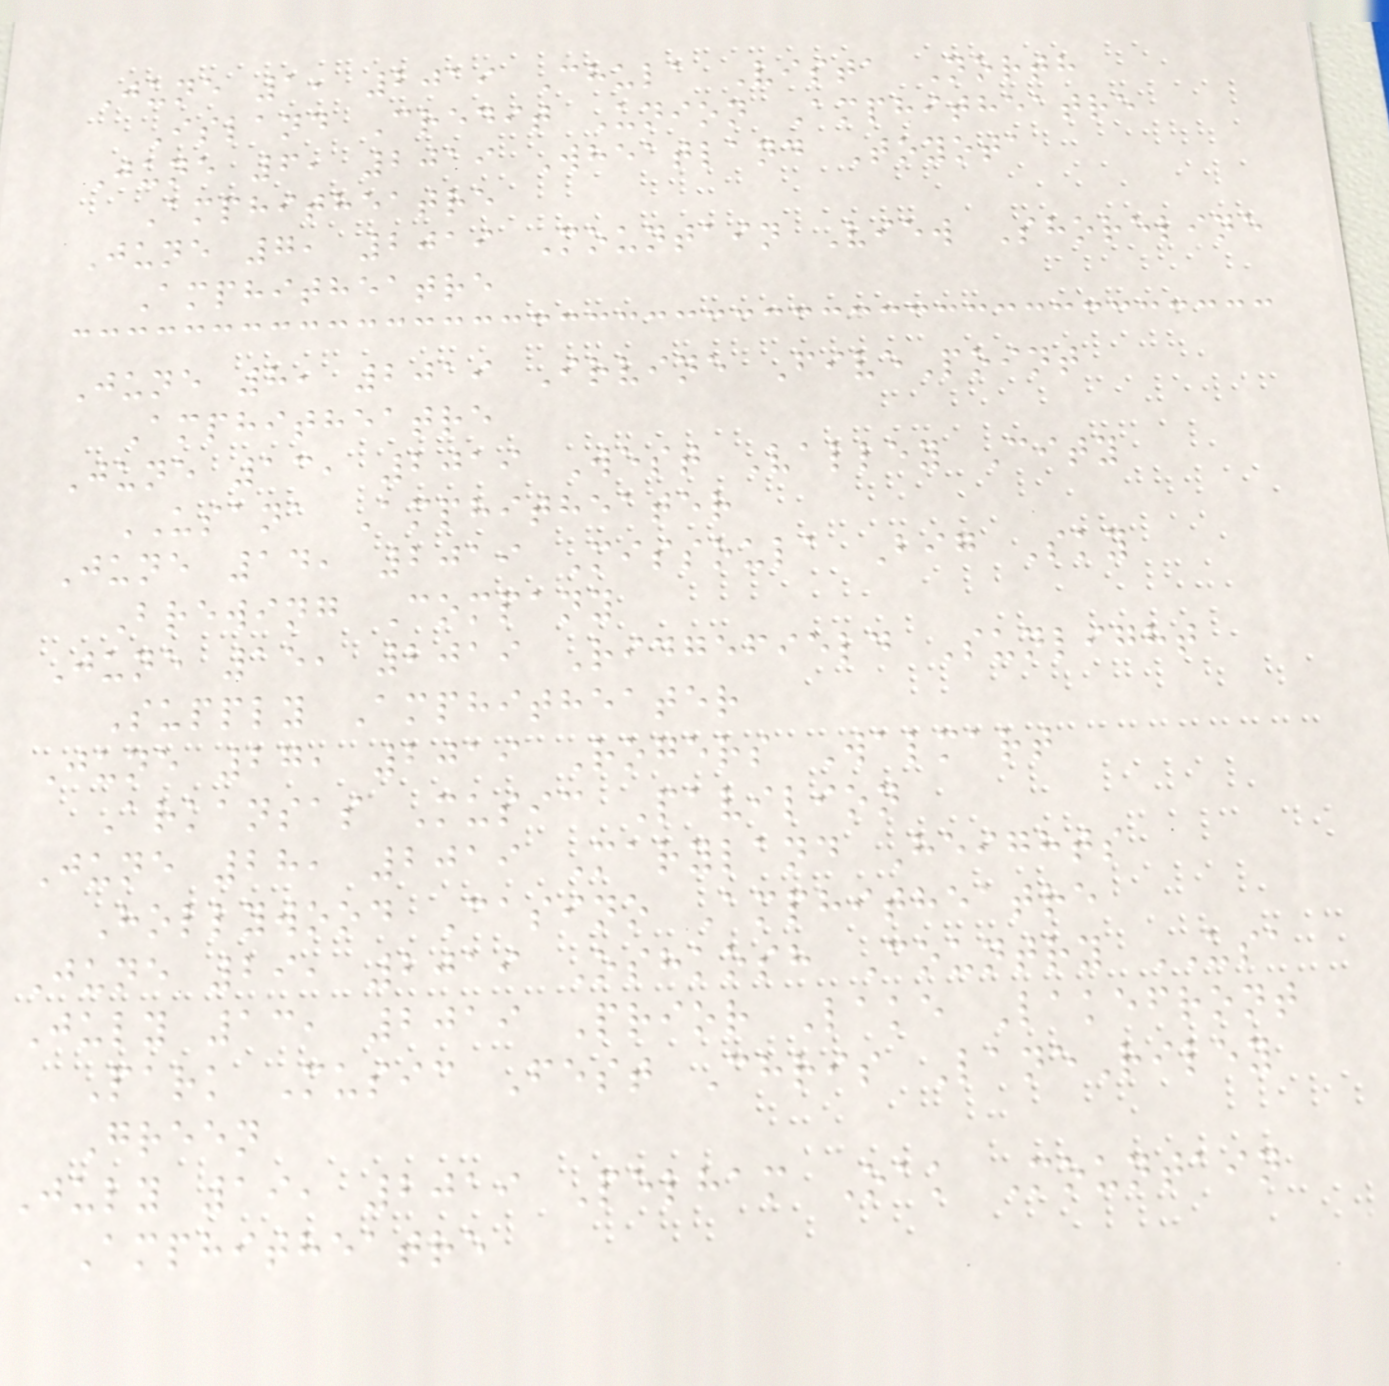June 1, 2019 Chula Vista North
Island Credit Union Amphitheatre
June 6, 2019 Wheatland Toyota
Amphitheatre
June 7, 2019 Mountain View Shoreline
Amphitheatre
June 8, 2019 Irvine FivePoint
Amphitheatre
June 13, 2019 West Valley City
USANA Amphitheater
June 14, 2019 Missoula Big Sky
Brewing Company
June 15, 2019 Ridgefield Sunlight
Supply Amphitheater
June 27, 2019 Rogers Walmart
Arkansas Music Pavilion
June 28, 2019 Maryland Heights
Hollywood Casino Amphitheatre
June 29, 2019 Oshkosh Country USA
July 13, 2019 Prior Lake Lakefront
Park Music Fest Chris LaneRiley
Green
July 19, 2019 Pelham Oak Mountain
Amphitheatre
